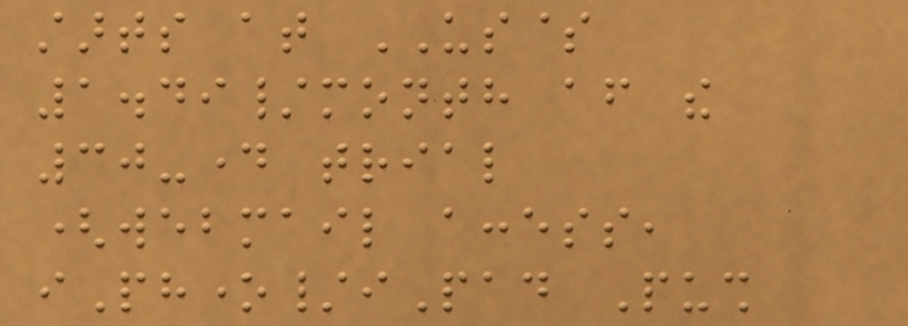starts at US$
1.49/month after the
30-day trial
(webmail access,
iPhone/iPad Push
